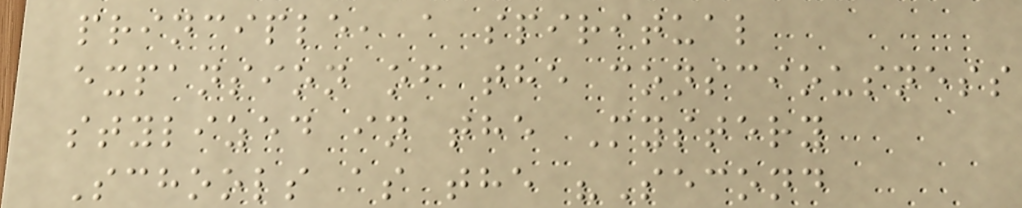principle, a spiritual
expansion of the consciousness
stylized in the Mystery
Schools as the "Second
